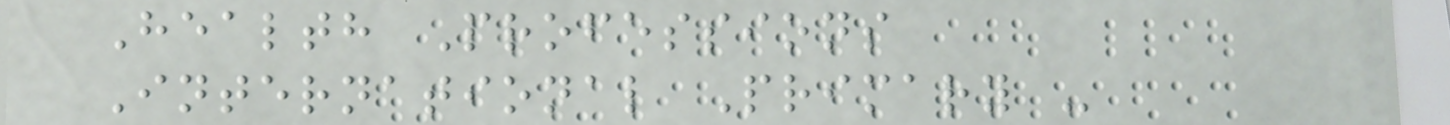Health Professions
International Primary -
